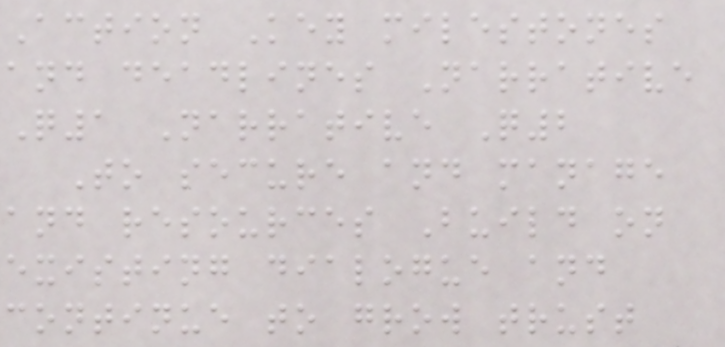Action Key milestones
and deadlines Narrative
Q1 Narrative Q2
To secure and manage
and resources Build on
existing dialogue and
continue to grow trust
